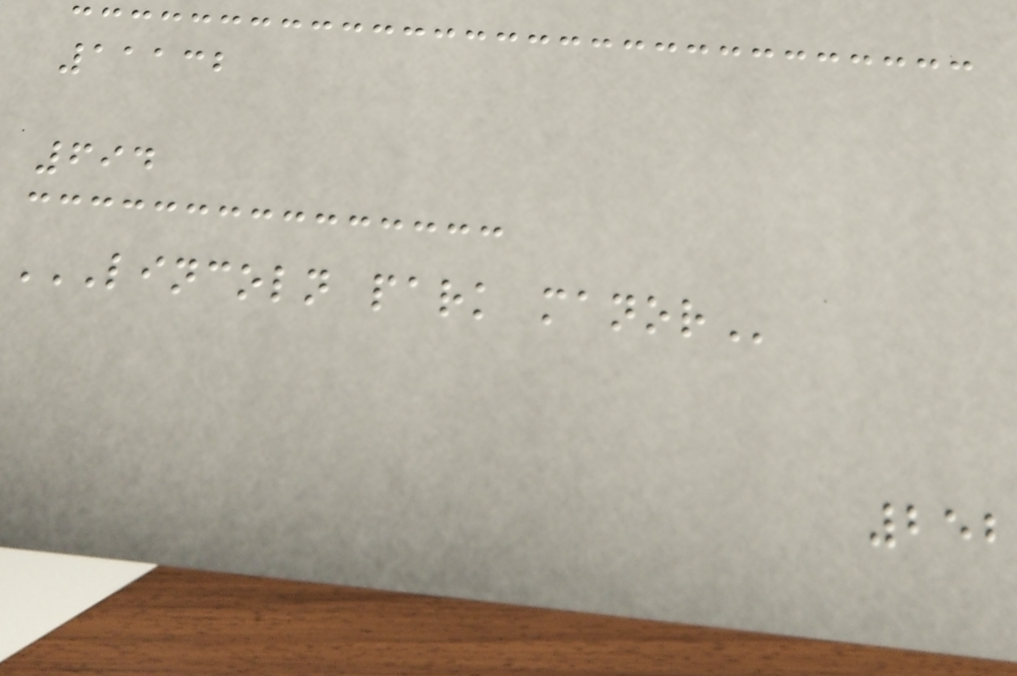11132
694
LINCOLN PARK MANOR
252
